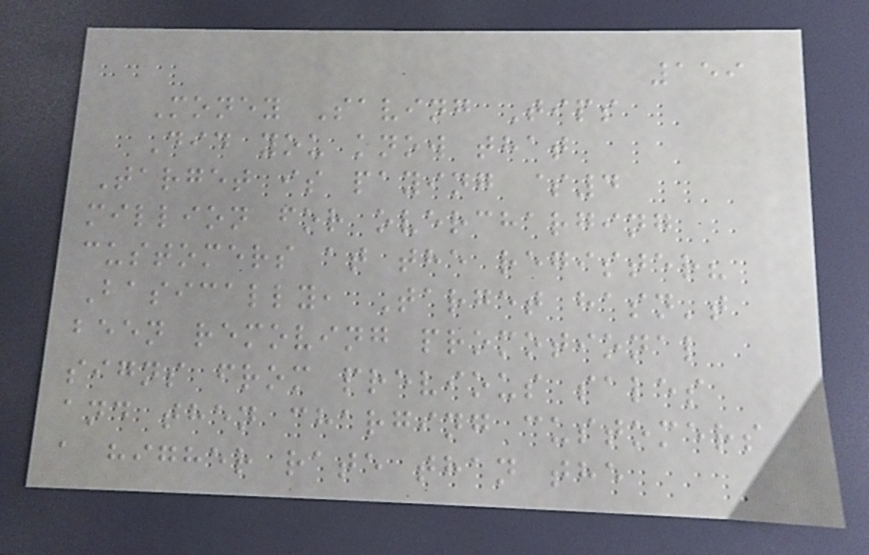159
Money Saving Tips
Did you know that
Target is paying $4
million for overcharging
customers at the register?
Basically, Target hasn't
been removing promotional
signs from previous sales
and then charging customers
a higher rate than the
